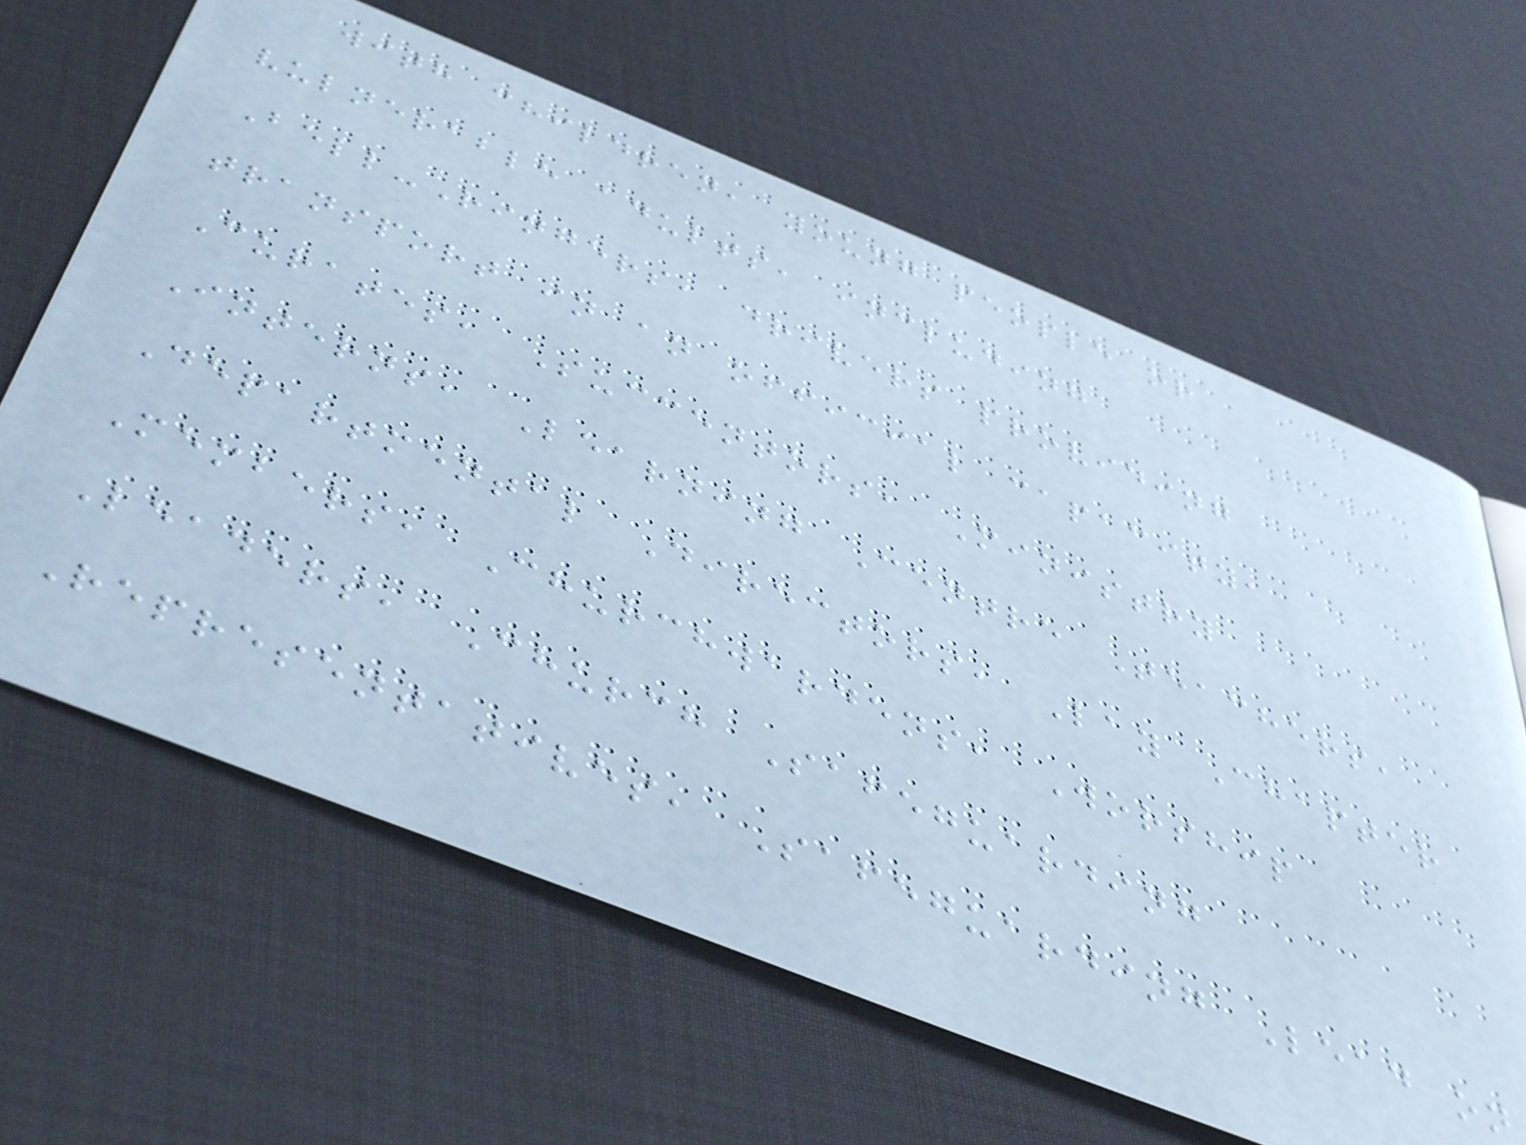with children, young people or
vulnerable adults, including
Bell-Ringers, drivers providing
transport in an official capacity,
Curates, Succentors, Ministry
Interns, Learning Centre Teachers,
Departmental Directors, Lay Chapter
Members, Churchwardens, Worship
Leaders, Church Safeguarding
Representatives, Safeguarding Lead on
